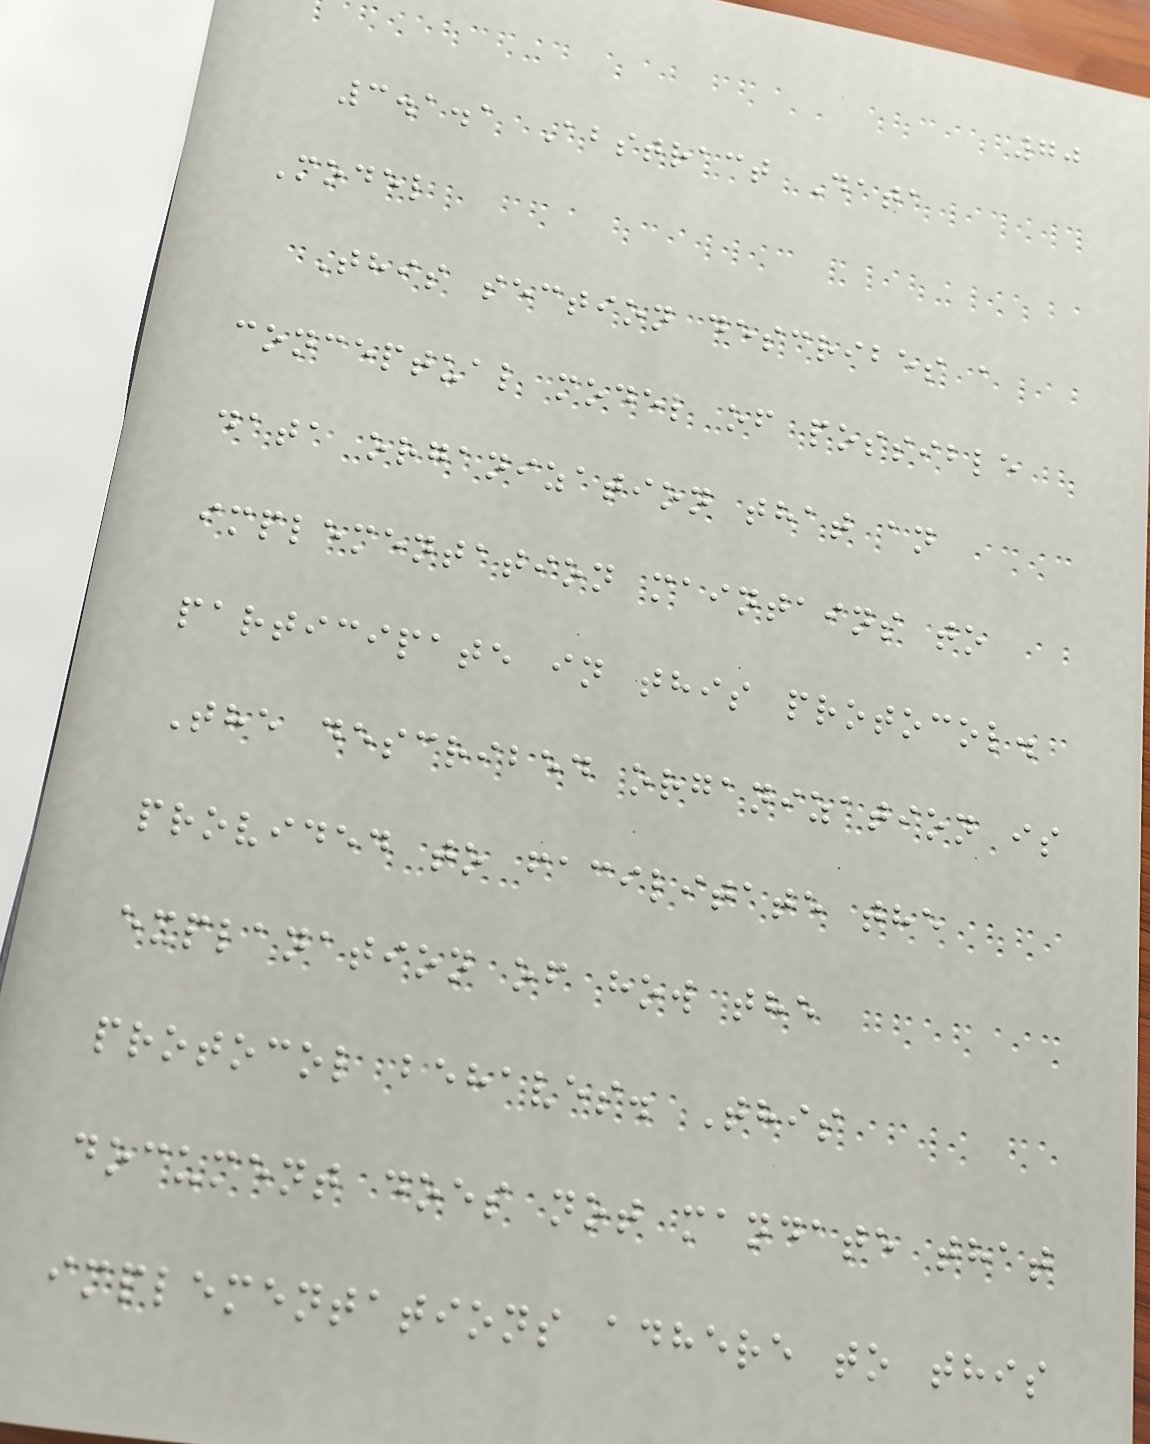70
3.1.1 Abstract Data
Model
This section describes a
conceptual model of possible
data organization that an
implementation maintains to
participate in this protocol.
The described organization is
provided to facilitate the
explanation of how the
protocol behaves. This
document does not mandate that
implementations adhere to this
